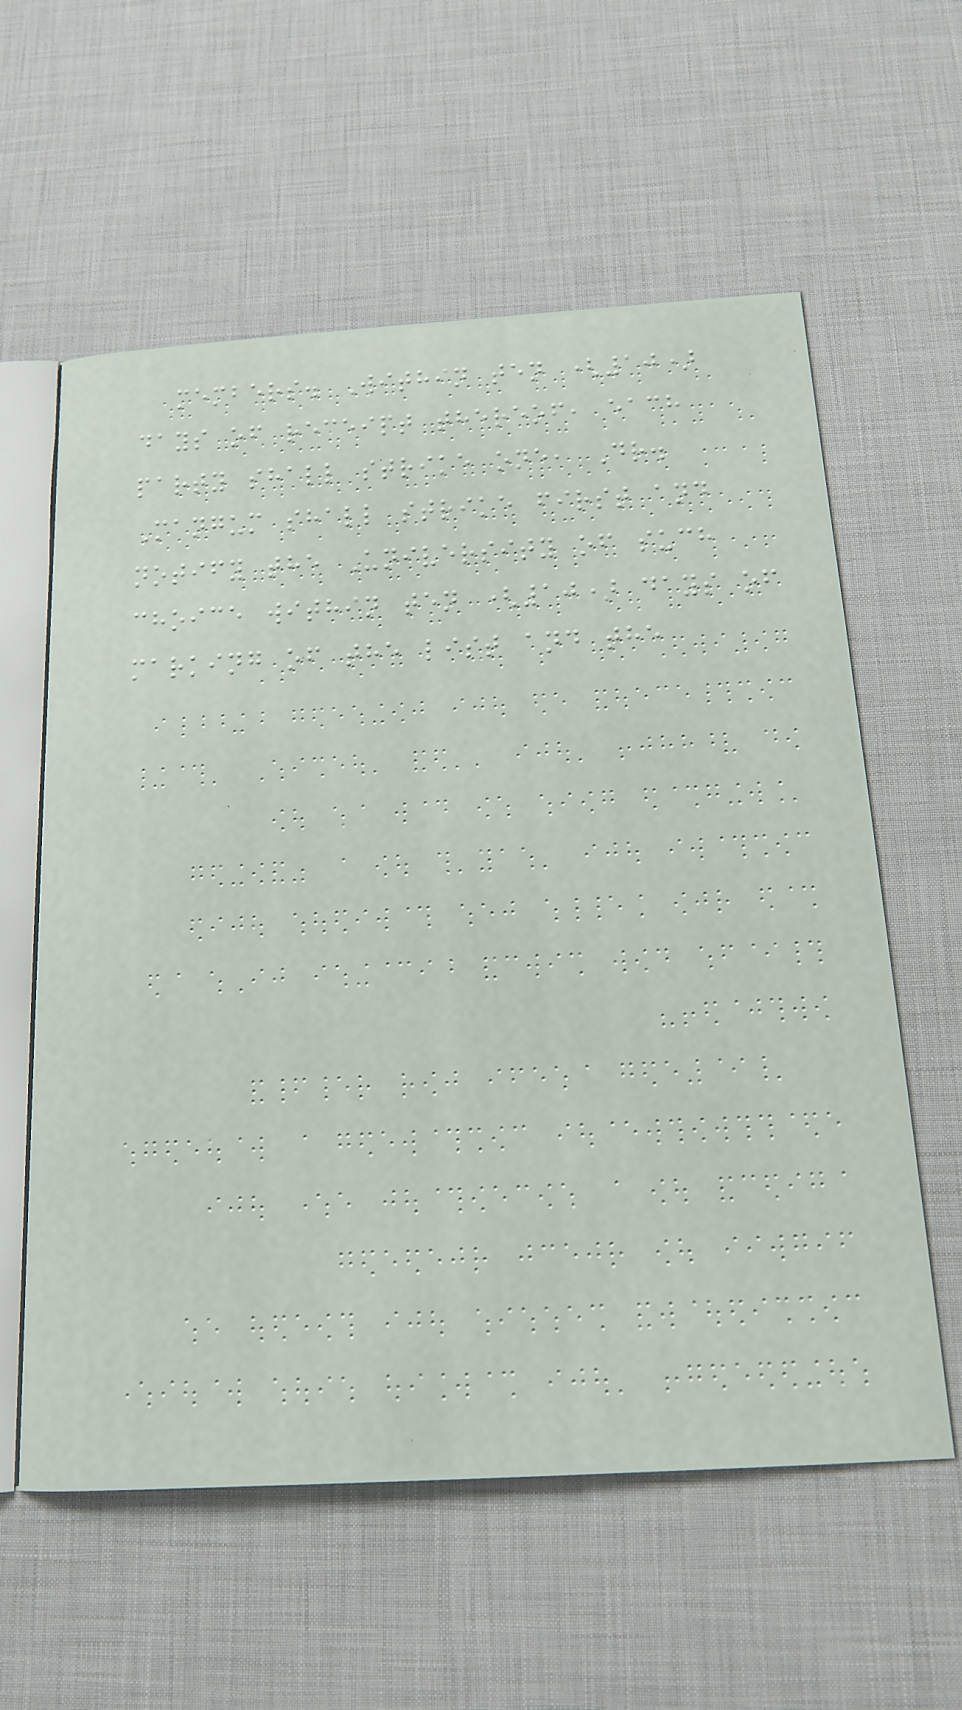members. Within ten (10)
days of receipt thereof, each
party shall strike one, Dr.
Mangum shall strike first and
notify the University of such
choice within ten (10) days of
marking of the list and the
